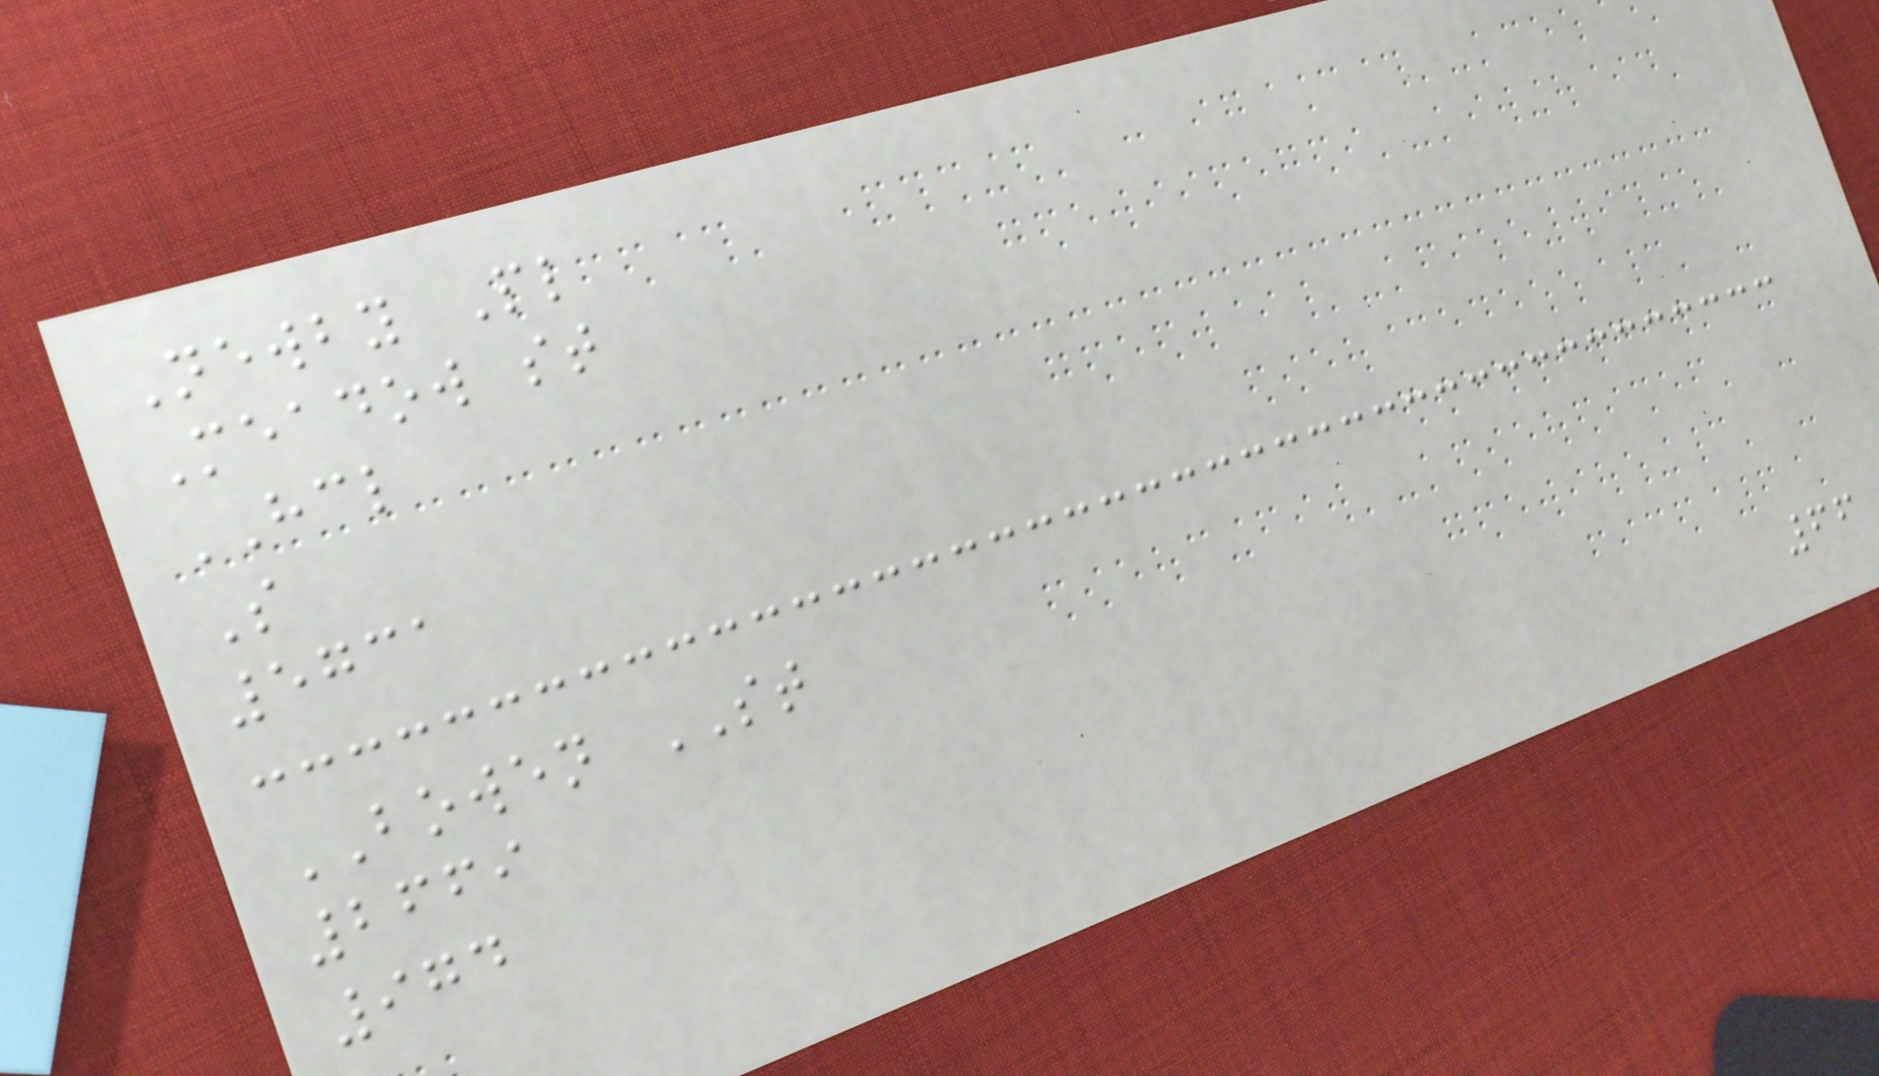Newby Pl
Meadow st
HCL
S
5731
BOWEN ST
2669
974
66
